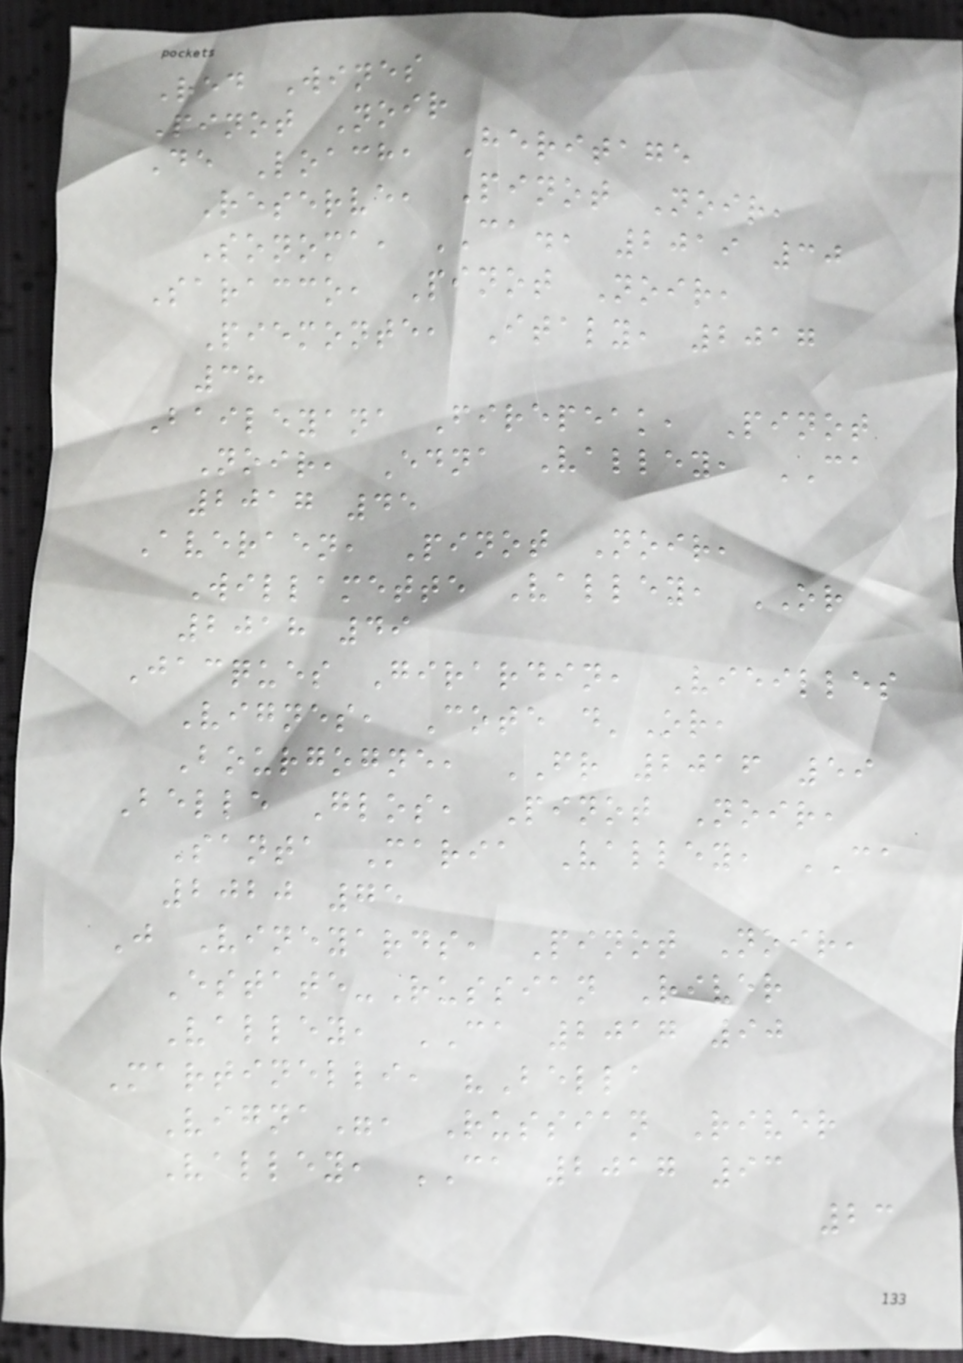Red Wines
Pinot Noir
De Loach, Heritage
Reserve, Pinot Noir,
Sonoma, CA., 2019 30
Saracco, Pinot Noir,
Piemonte, Italy, 2017
38
Baileyana Firepeak, Pinot
Noir, Edna Valley, CA
2017 45
Averaen, Pinot Noir,
Willamette Valley, OR
2018 49
Jacques Girardin, Vieilles
Vignes, Cote d'Or,
Bourgogne, FR 2016 59
Belle Glos, Pinot Noir,
Santa Maria Valley, CA
2020 75
J Vineyards, Pinot Noir,
Estate-Russian River
Valley, CA 2017 90
Martinelli, "Bella
Vigna", Russian River
Valley, CA 2017 93
23
